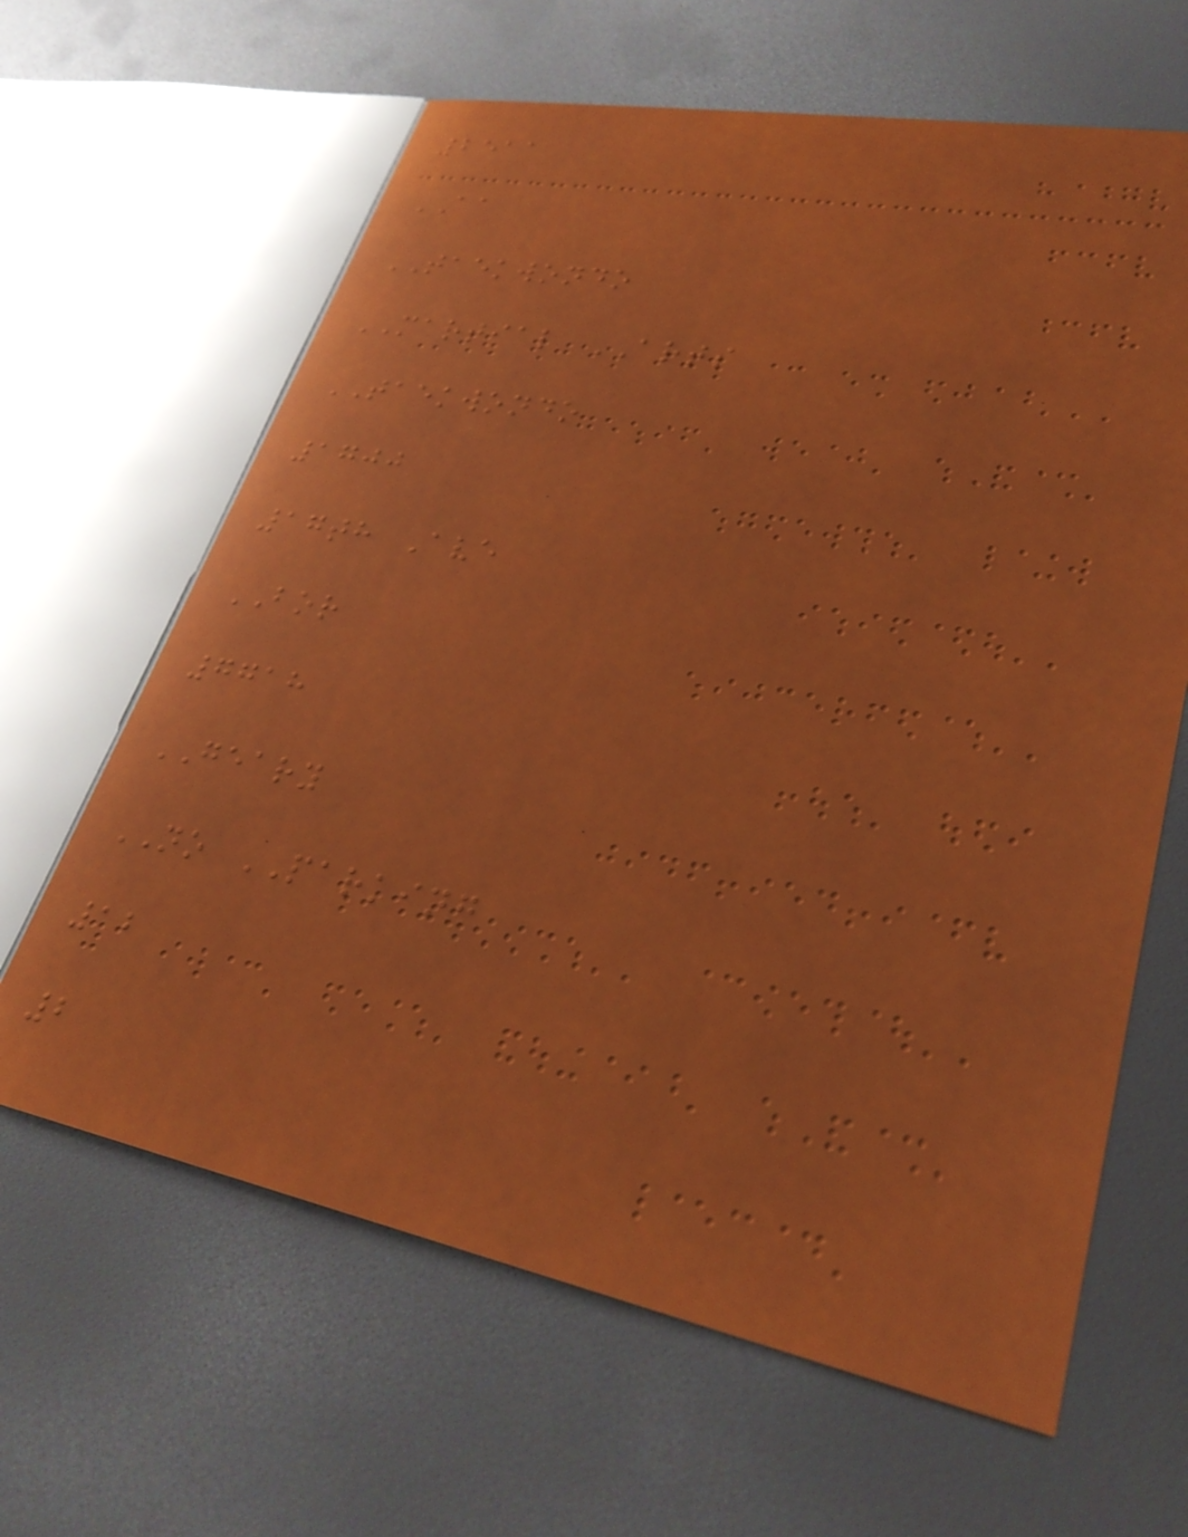2511
AA
TAEKWONDO
MARTIAL ARTS
TAEKWONDO
1700
17th Ave
BOR
7718
GEARY
NO PARKING
12
2
